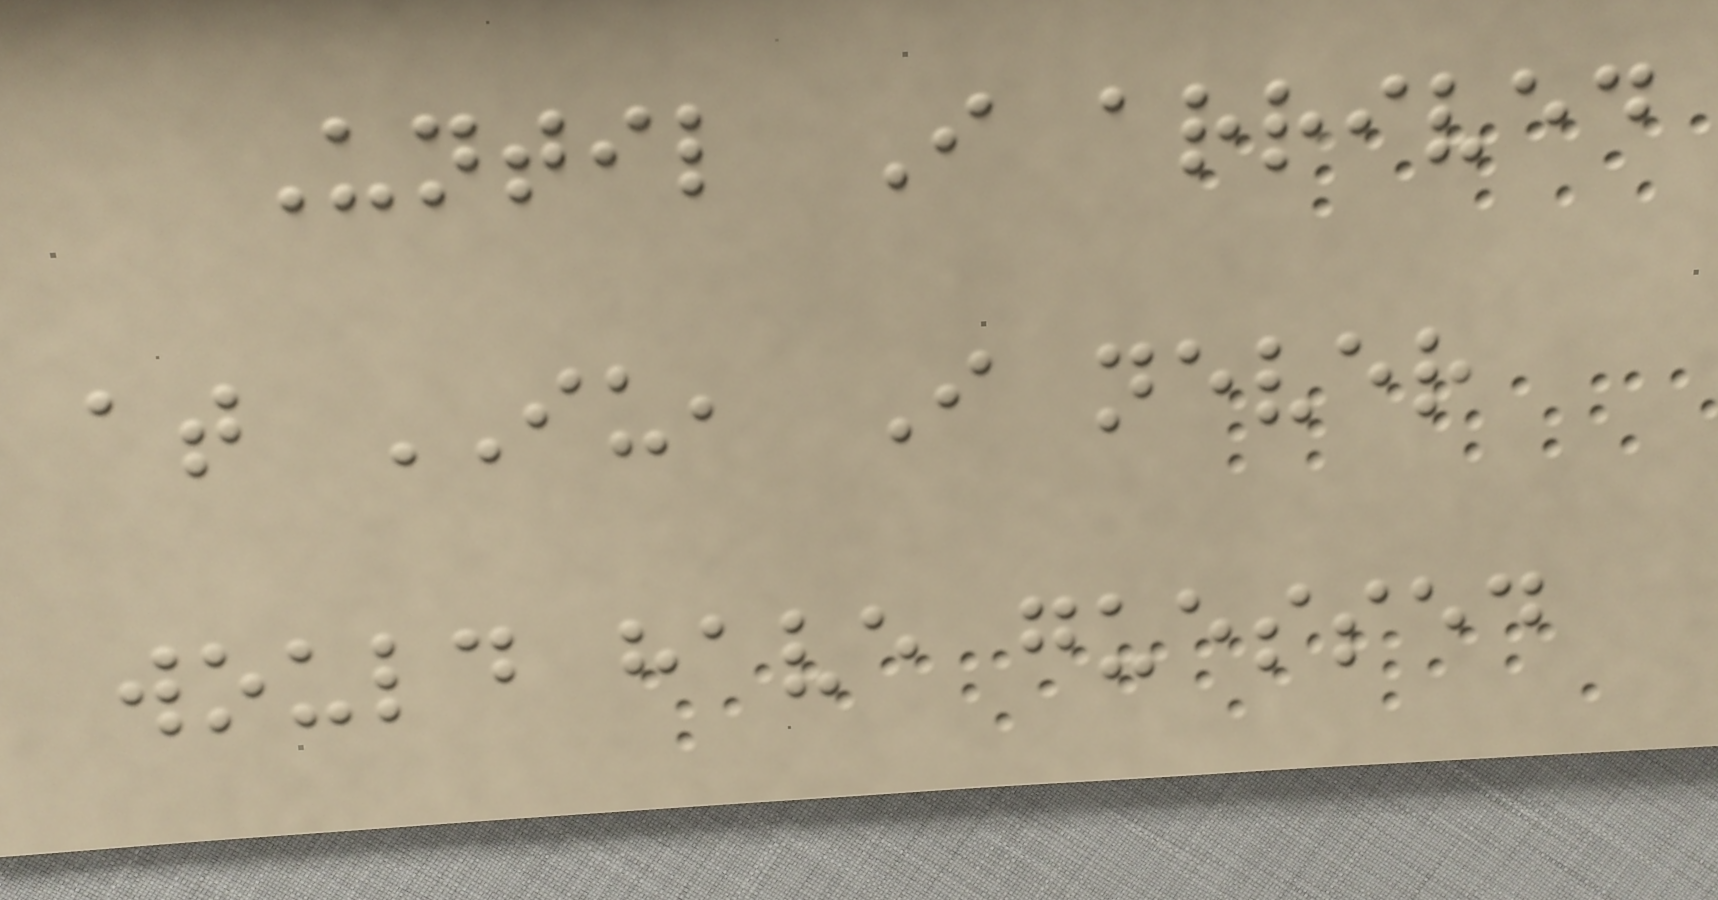Until I arrived
at IU, I never
would have guessed
